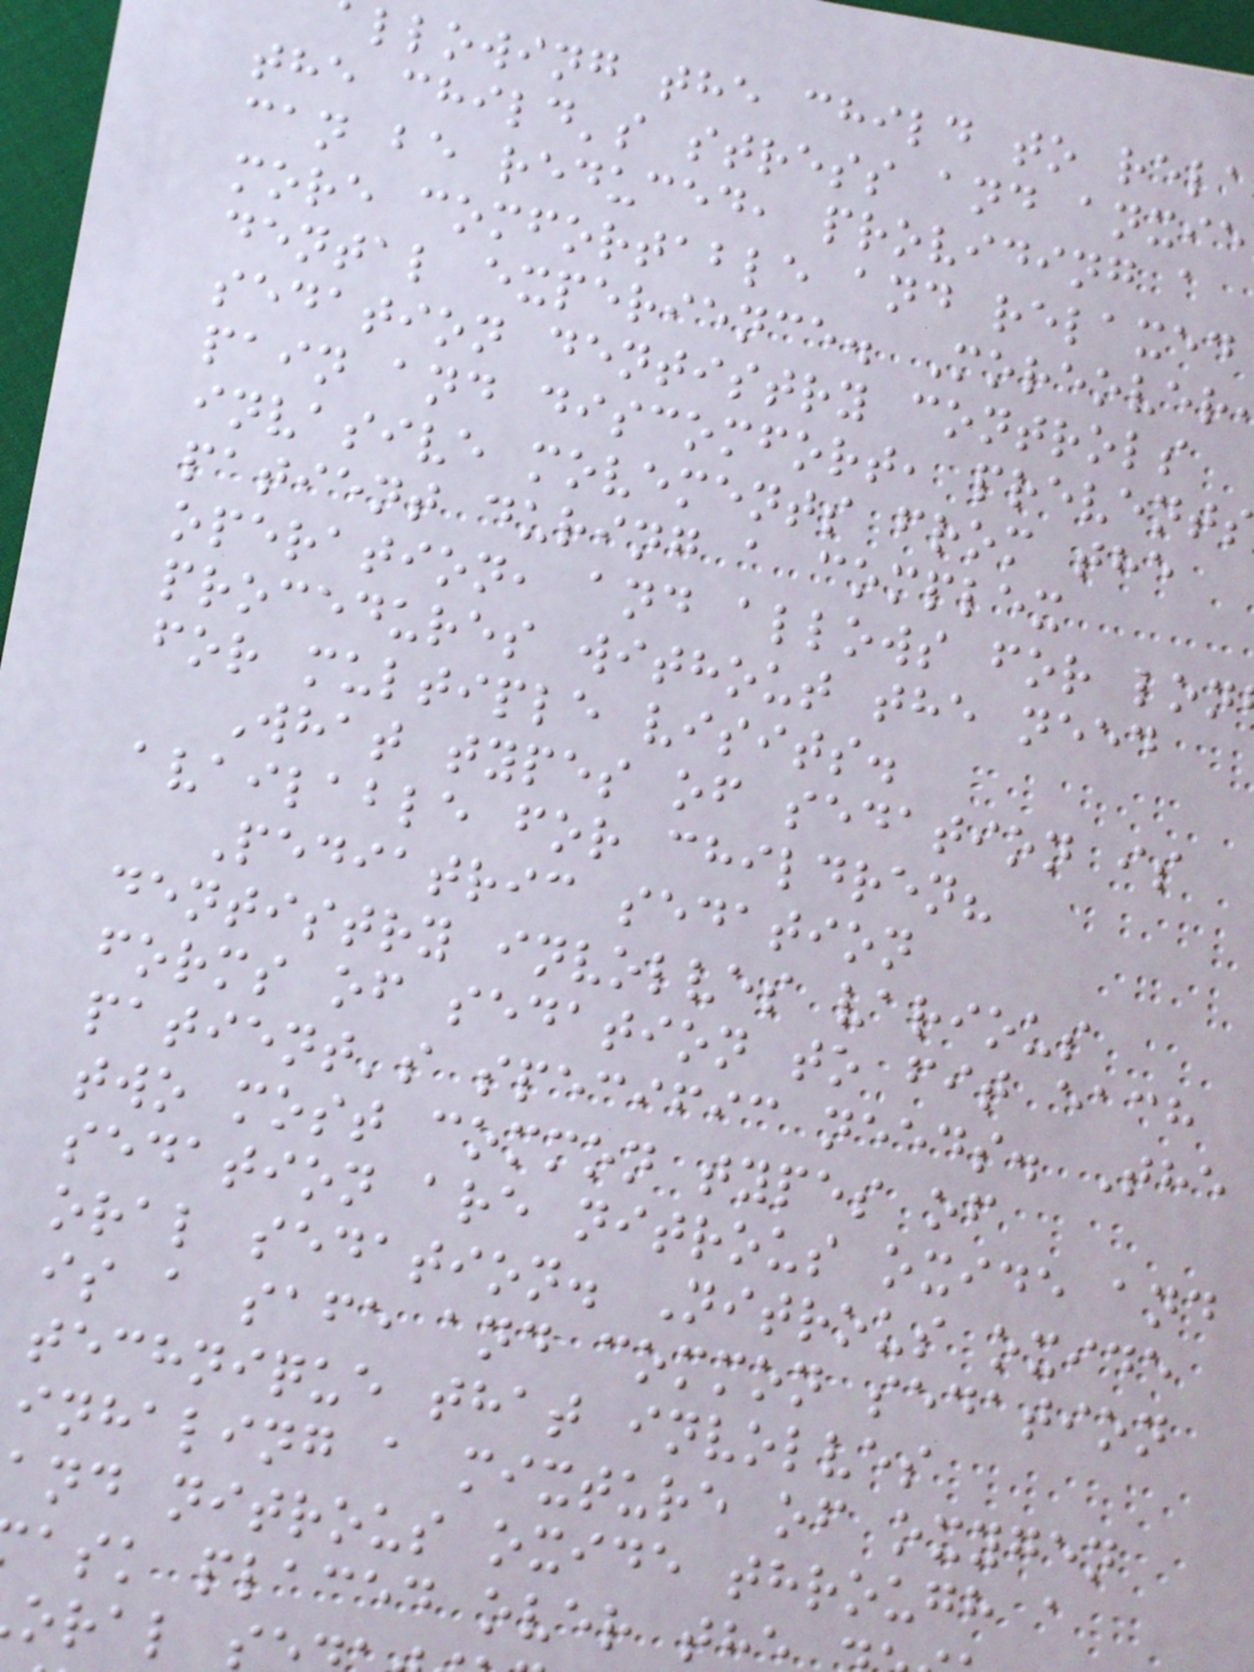llowing the child to rela
the child's stress and anxie
can be reduced, providing a
more comfortable and relaxed
dental experience. Moreover
sedation dentistry controls
pain and discomfort, prevents
invasive movements from the
patient during a complex
operation, and allows for lon
procedures without the need
for multiple visits.
What types of sedation is
available for children?
Pediatric sedation
dentistry involves various
forms of sedation to fit each
patient's specific needs. The
two most common types of
sedation are nitrous oxide and
oral sedation. Nitrous oxide
is a safe and common sedation
technique that involves
inhaling a mixture of oxygen
and nitrous oxide through a
ask placed over th
